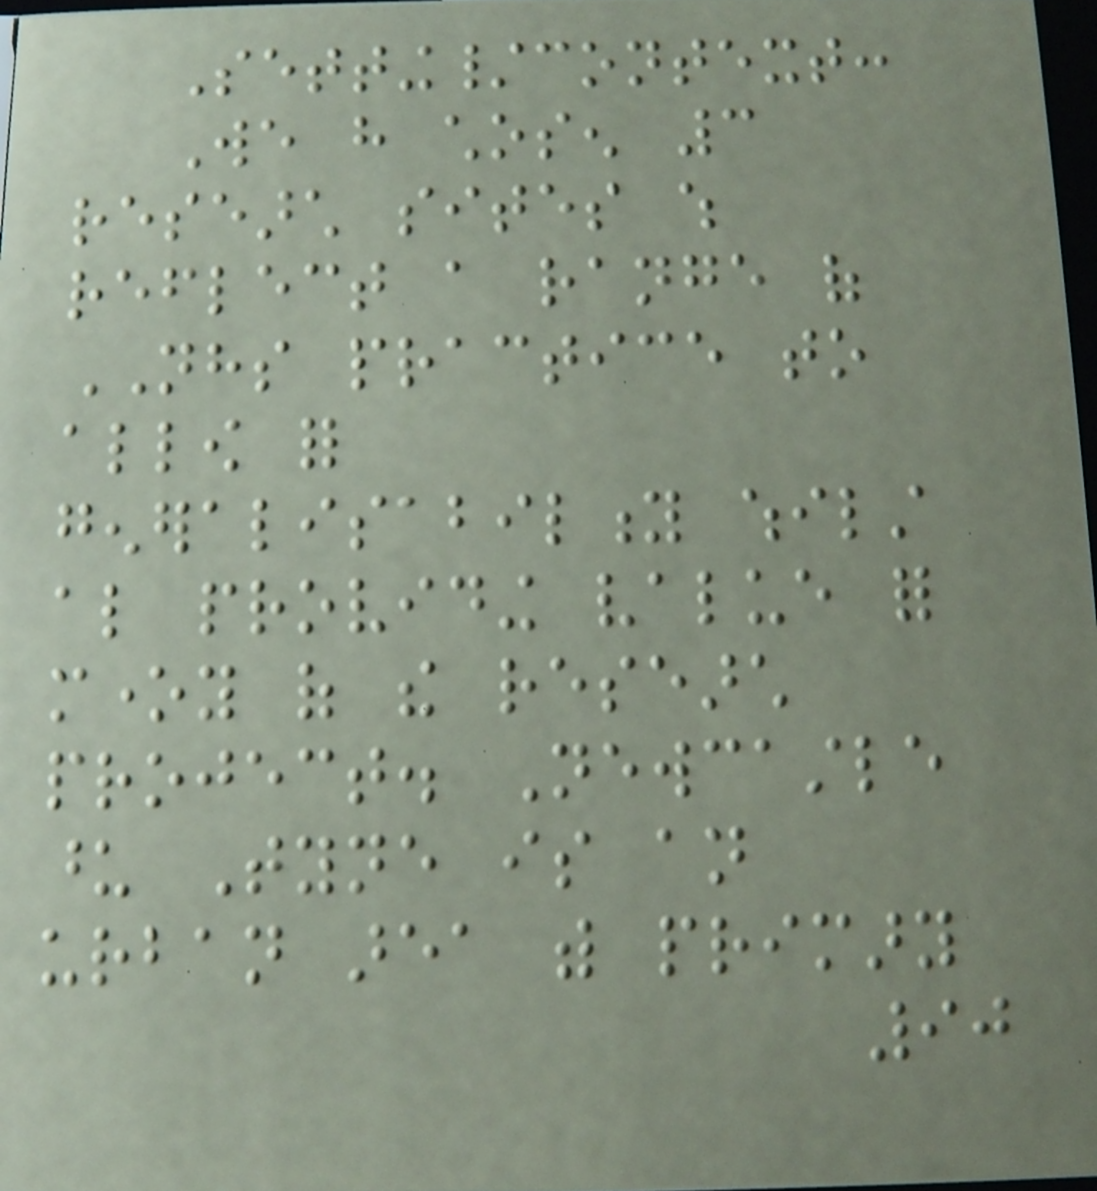Setting/context:
We have chosen 3
research sites which
reflect a range of
NHS practice to
allow for
generalisability whilst
also providing value for
money of the research
project. Newcastle
upon Tyne is an
urban area with primary
90
